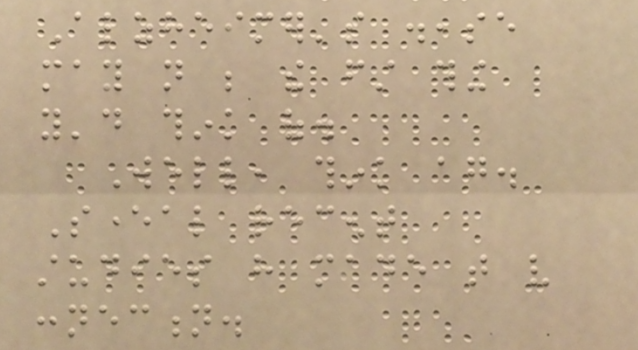Alzheimer's disease
may not be the first thing
you'd think of.
Well, think again.
Several recent
studies have made that very
connection.
